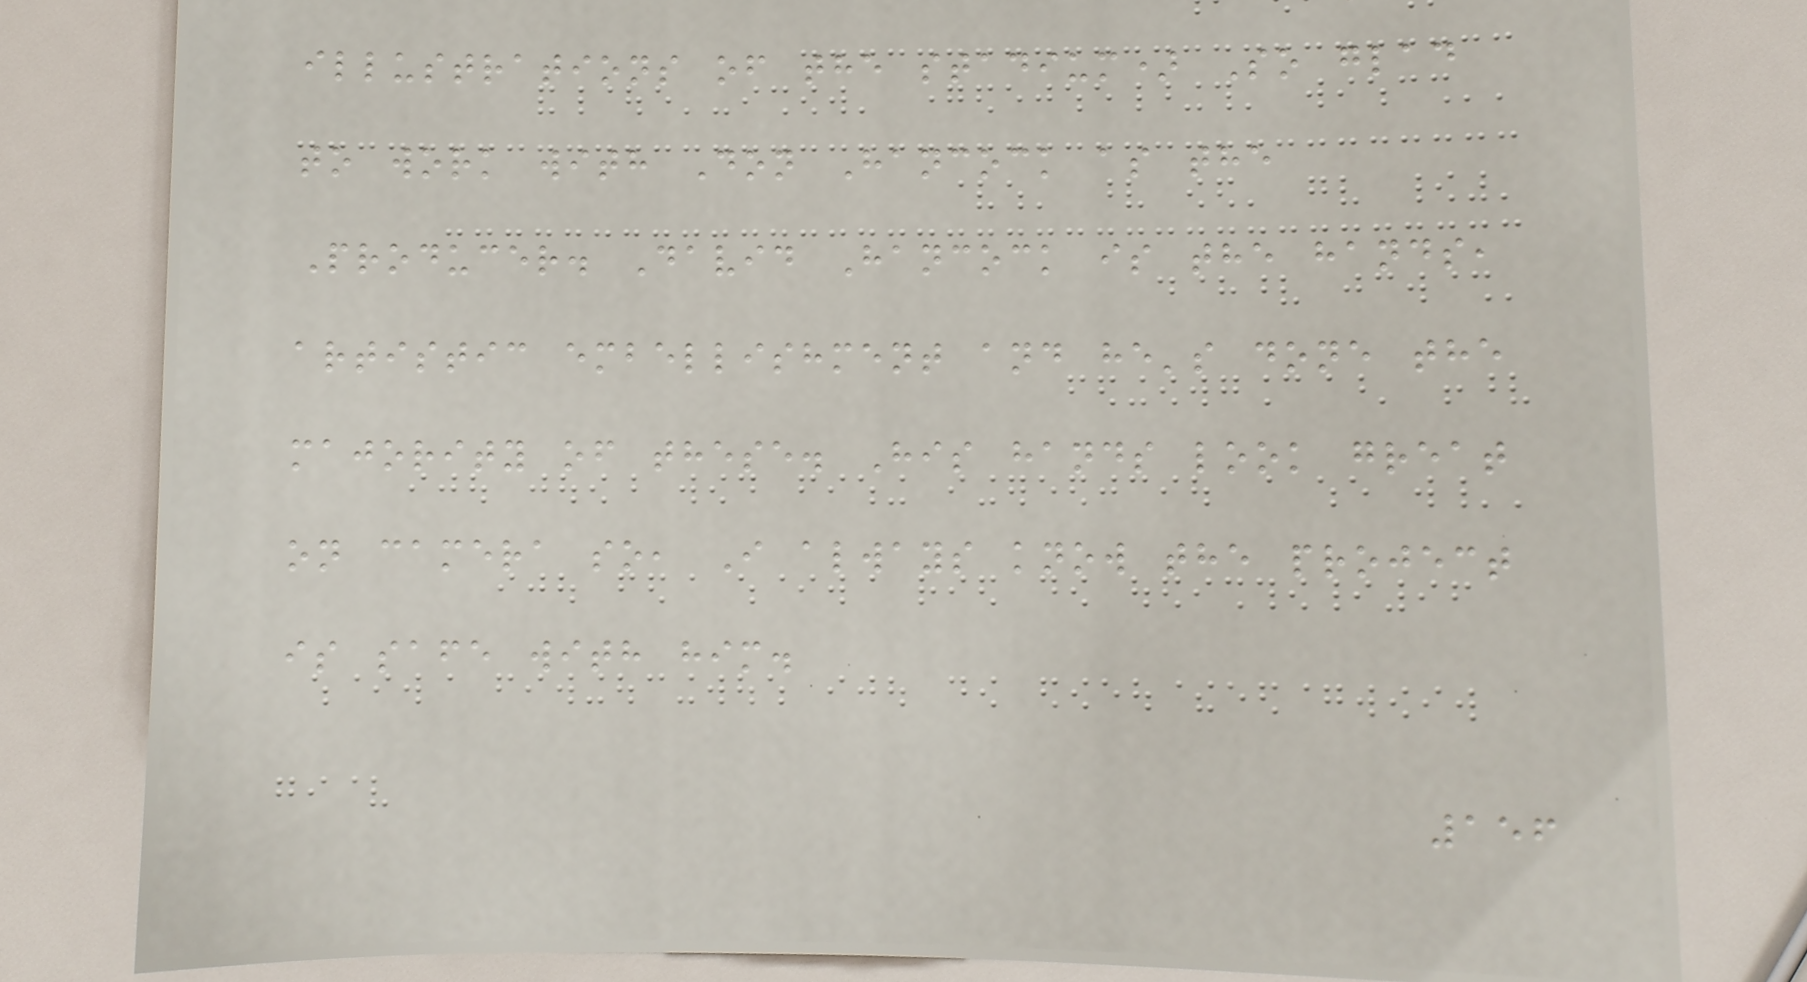illustrations of the stadium) So glad
to work with Don Hancock as the
Producer. David Hancock is the hands,
artistic embellishment and he's done the
majority of these. His hands look great
on camera so, I always know the project
is safe with him.
156
